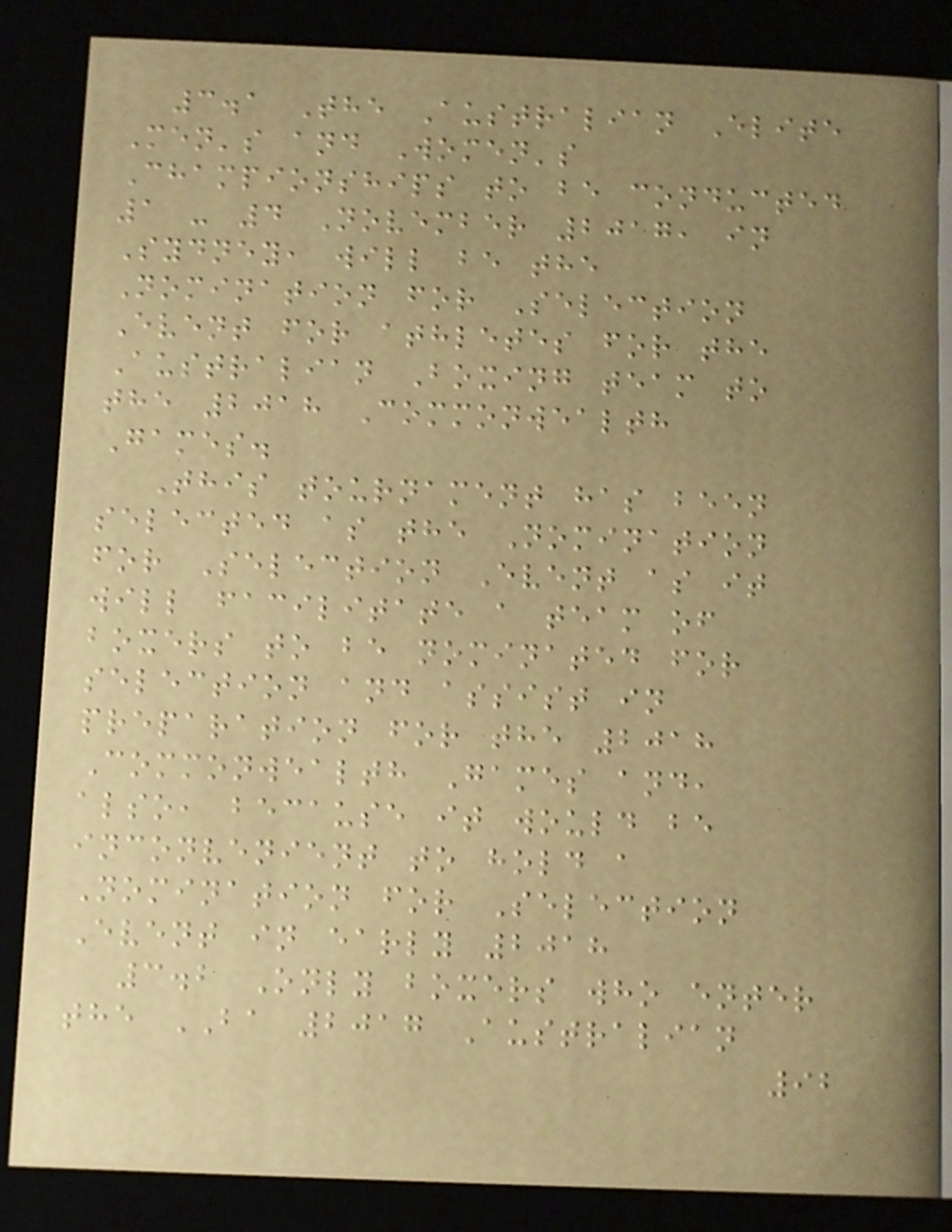3.1 The Australian Elite
Men's and Women's
Championships to be conducted
1 - 4 November 2017, in
Sydney, will be the
Nomination for Selection
Event for athletes for the
Australian Boxing team to
the 2018 Commonwealth
Games.
This tournament has been
selected as the Nomination
for Selection Event as it
will facilitate a team of
boxers to be nominated for
selection and assist in
preparation for the 2018
Commonwealth Games and,
also, because it would be
inconvenient to hold a
Nomination for Selection
Event in early 2018
3.2 Only boxers who enter
the BA 2017 Australian
92
